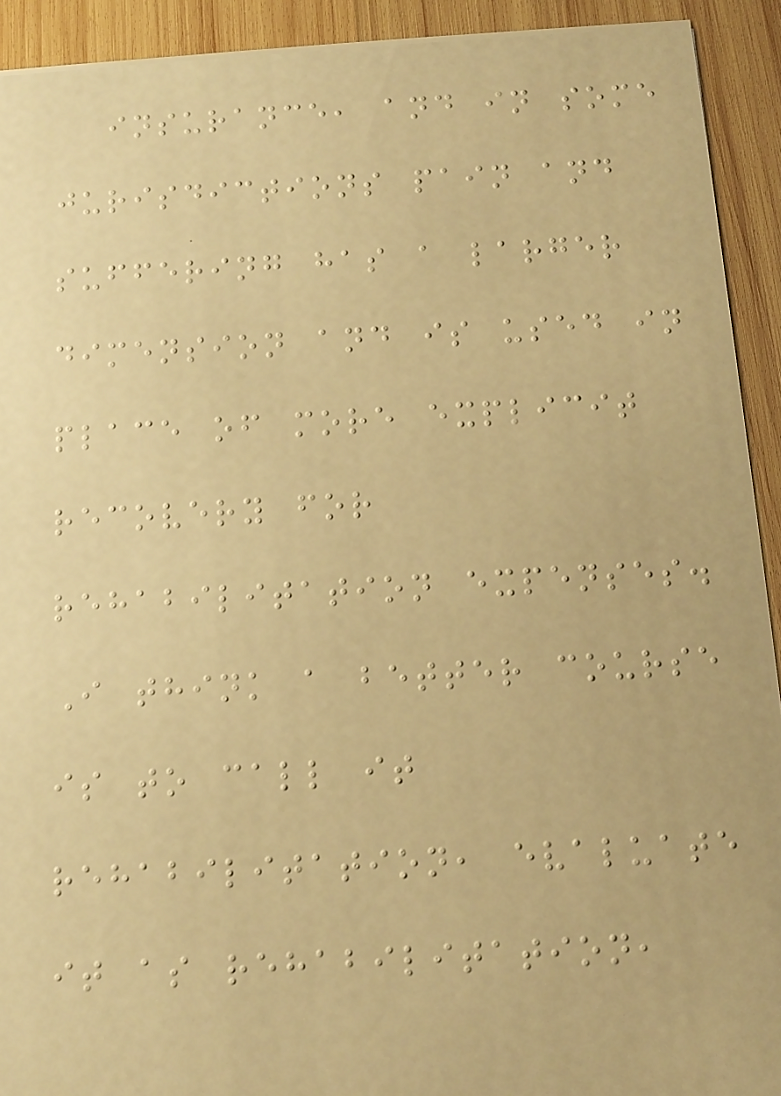insurance, and in some
jurisdictions pain and
suffering has a larger
dimension and is used in
place of more explicit
recovery for
rehabilitation expenses.
I think a better course
is to call it
rehabilitation, evaluate
it as rehabilitation,
